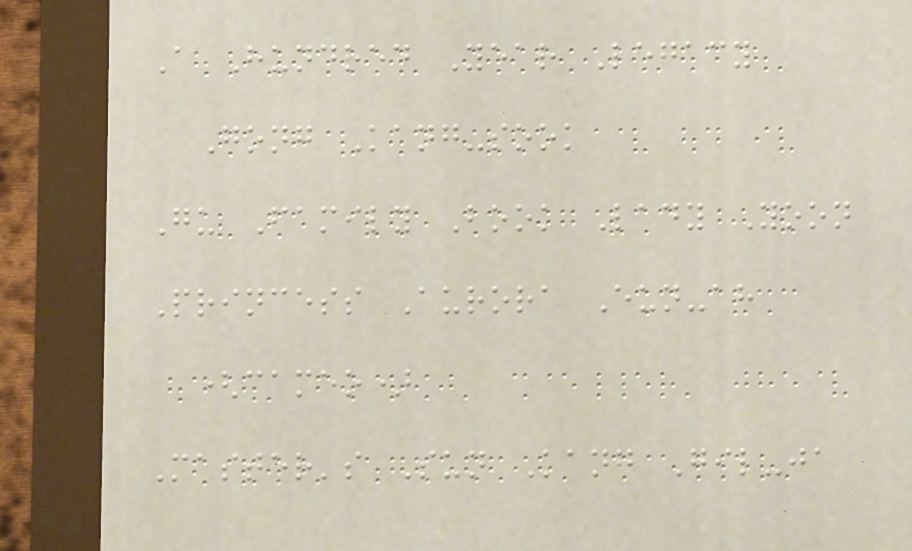A Hundred Year Legacy
Gong Kang-sook
Gu Family Book Lady Yoon
Princess Aurora Eun-ah
(cameo)
Master's Sun Kang Gil-ja
